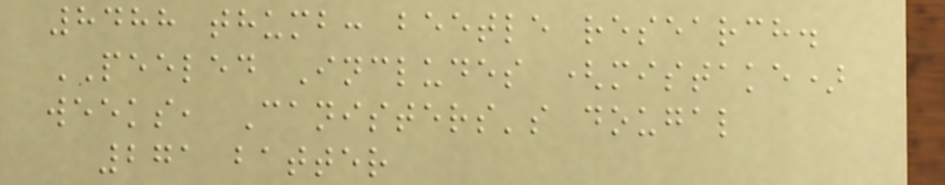8488 thumb: beetle research.
PEELED Includes (mistake)
weeks, Canisters's dougal
271 batter
